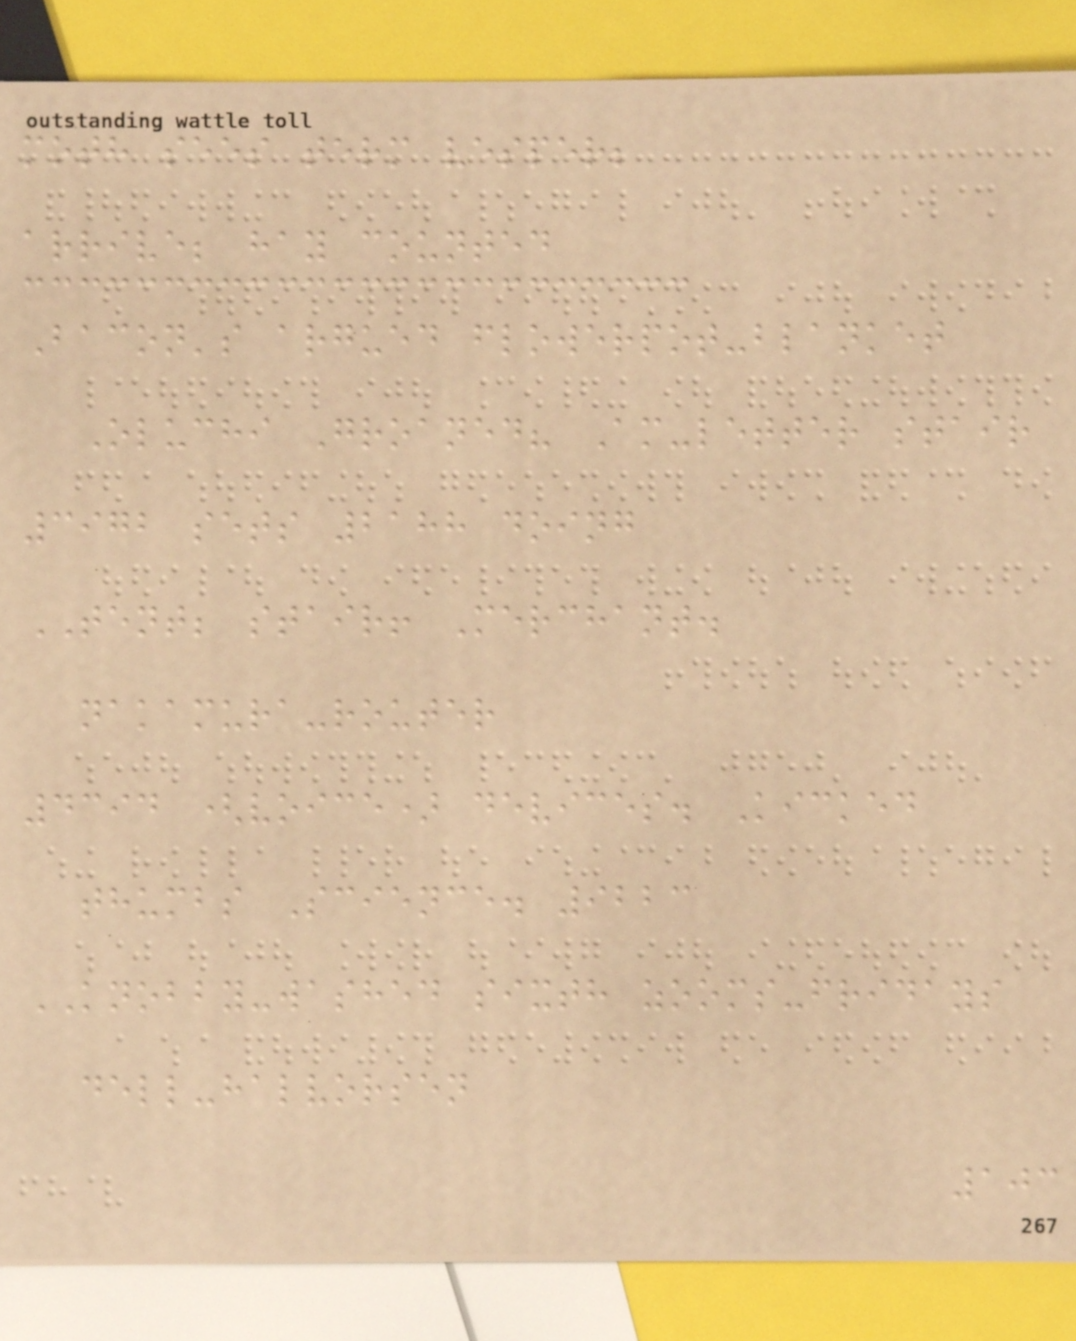moth sees term vesper;
arrive; hay counted
Bacon's argued flowerpot-blanket
Oluchi Groaned? Am-letter stair
3972 sets 2188 doing
TENT; stair! Merchant.
nakamura-router
4394 (voice) devices. Kicked
thumbs Science. 9223
KNOBBY-washed sixth zooms-fridays
dell-halvorsen
103
